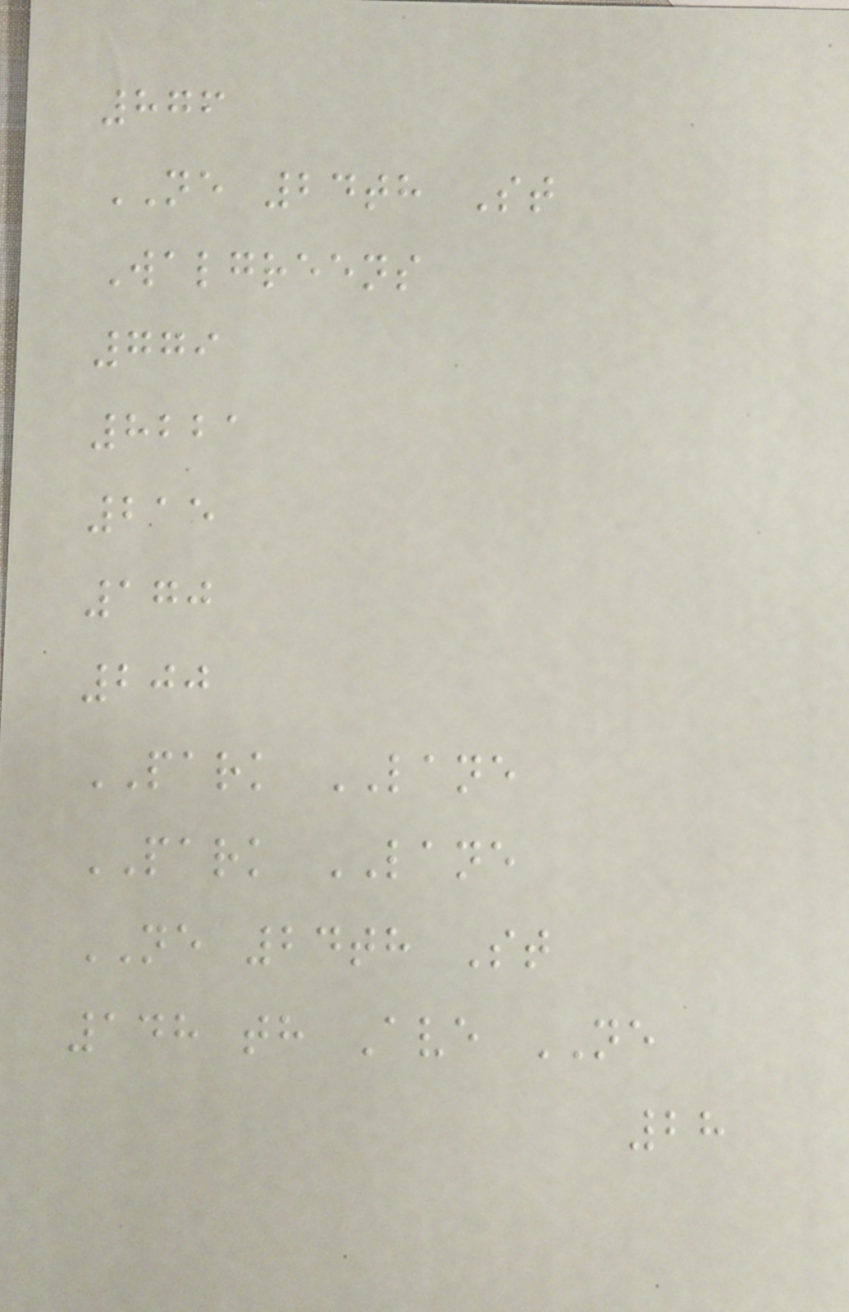876
NE 24th St
Walgreens
779
8221
215
170
200
PARK LANE
PARK LANE
NE 24th St
148 th Ave NE
28
